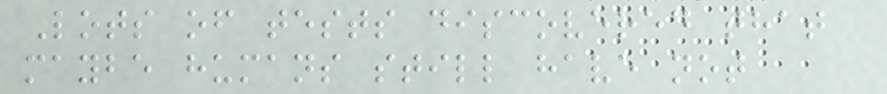Lots of tests discovered that
maybe humans still have not
